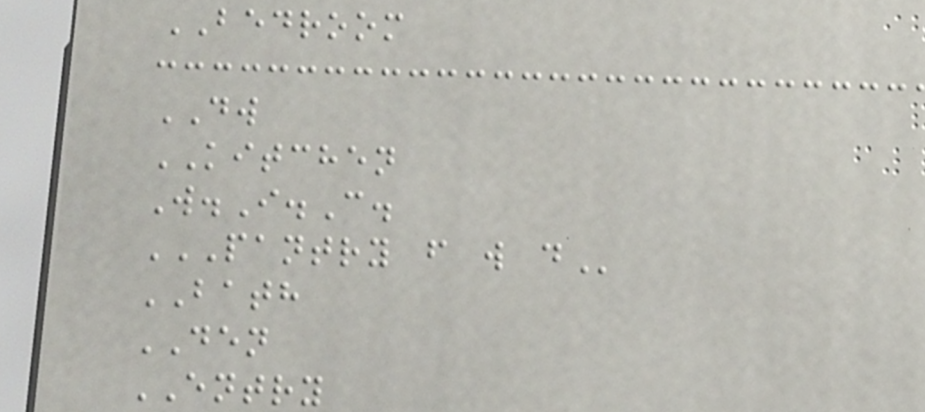BEDROOM
DW
KITCHEN
W.I.C.
PANTRY F W D
BATH
DEN
ENTRY
